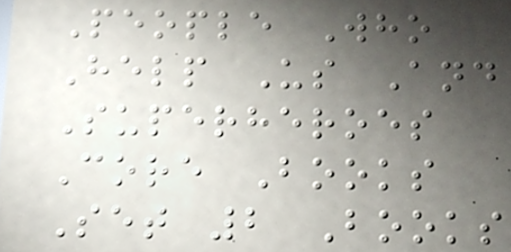People Who
Help Us And
Superheroes
Core Books
Set 2 Books
